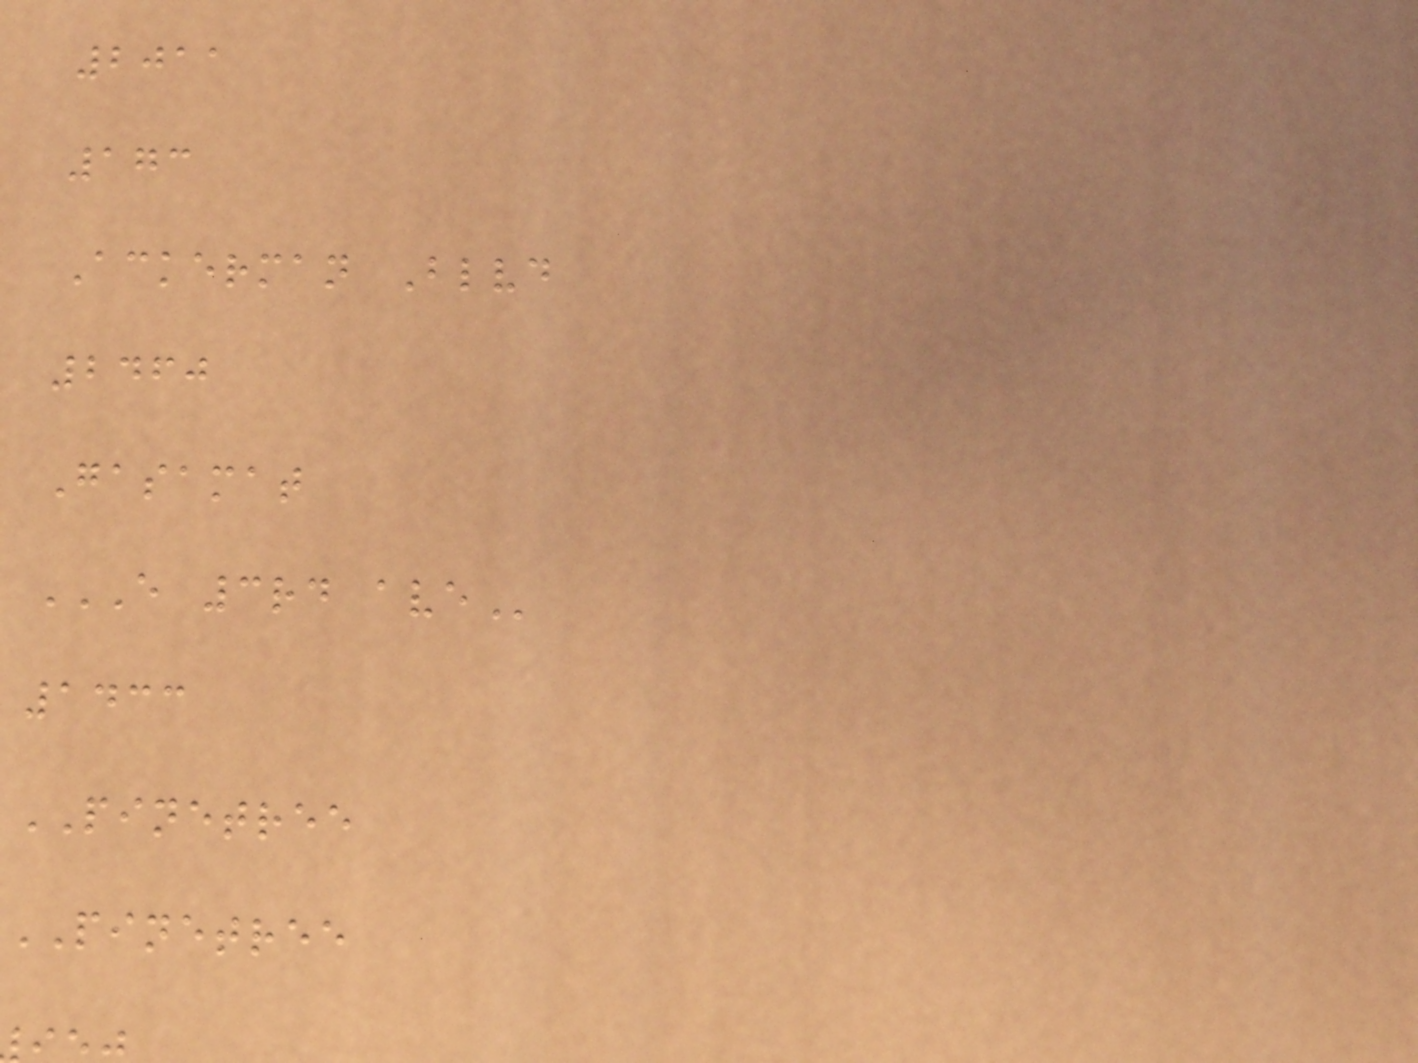2011
173
Ackerman Blvd
2460
Gasamat
E 3RD AVE
1433
PINETREE
PINETREE
